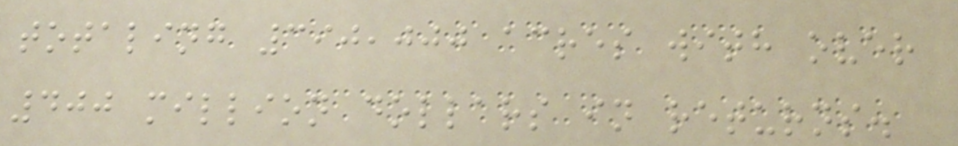totaling 390,000 acres with over
400 million dollars in returns.
